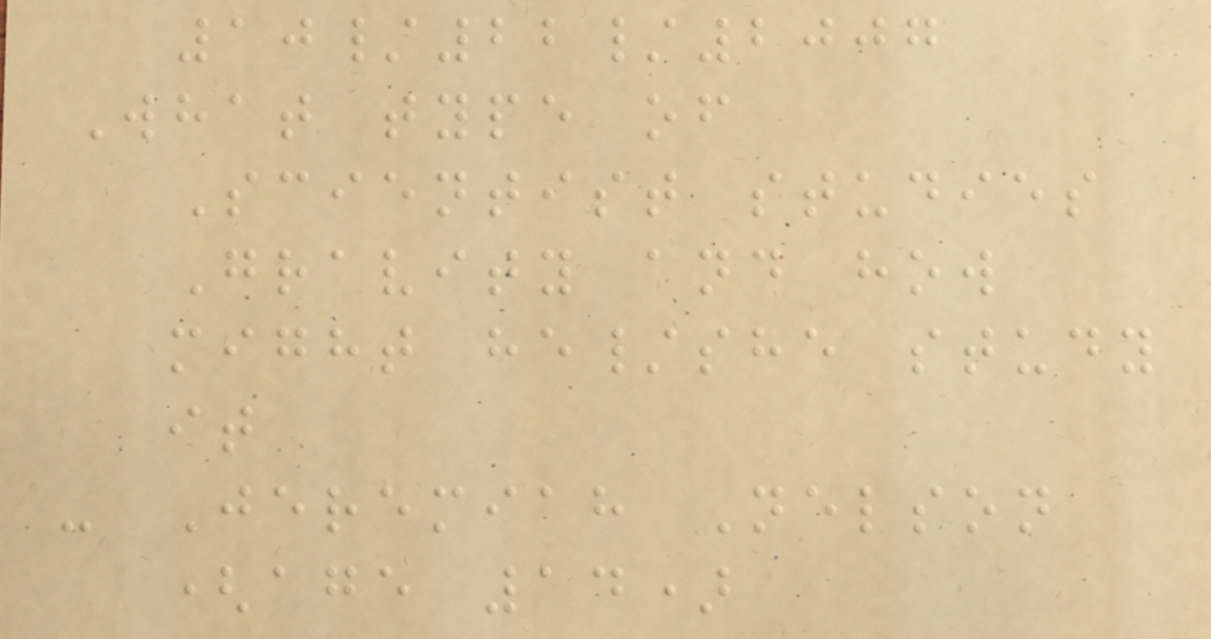10/22/2007
What type of
Scientist studies
Gravity and how
might he/she study
it
- Jeremiah Nelson
(age 14)
